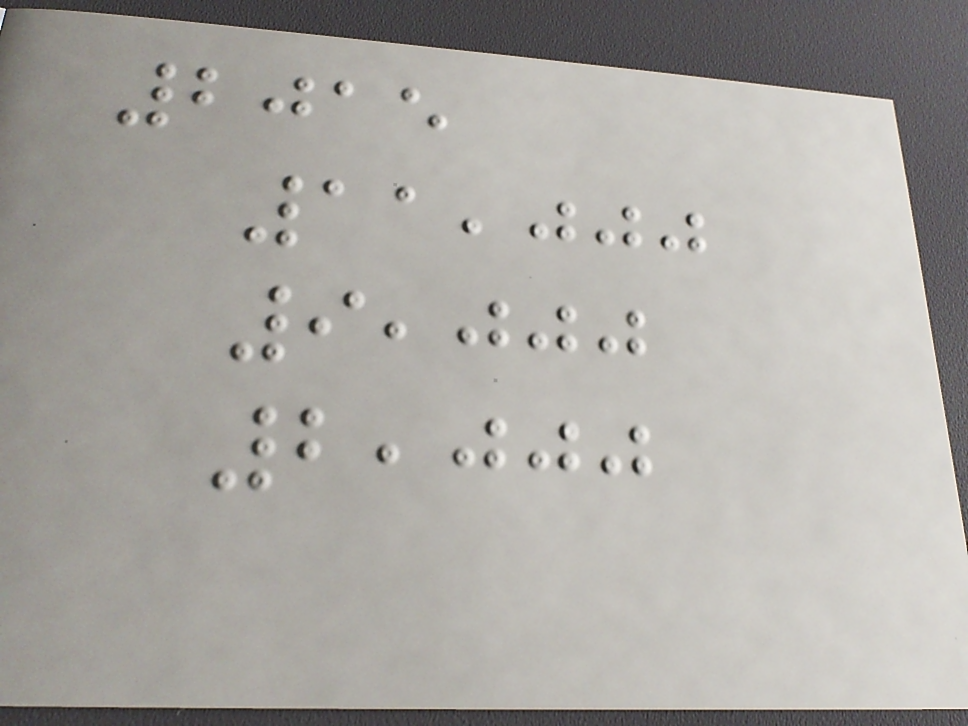2015
11,000
9,000
2,000
